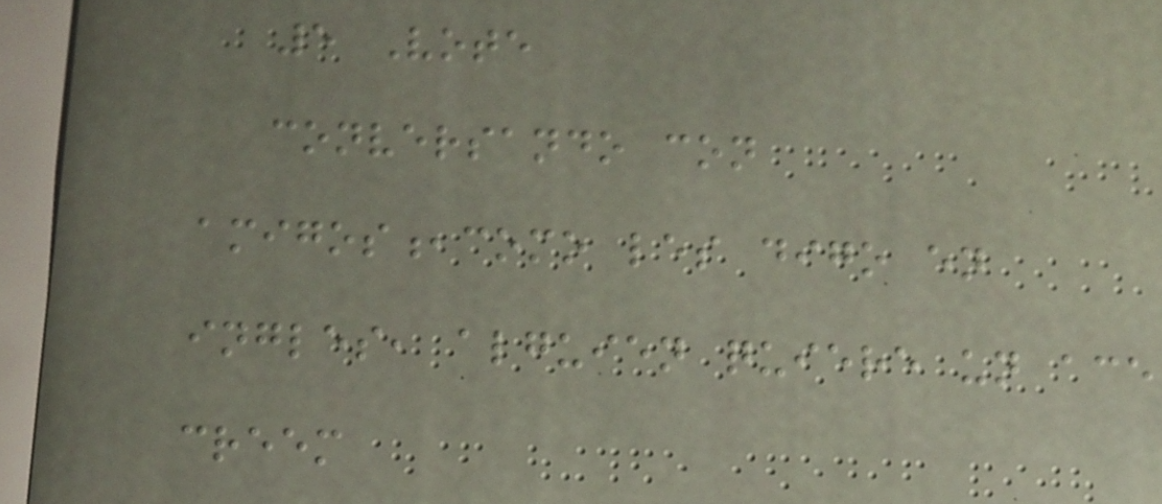5 Vote
conversando con
amigos,como les digo en
ingles, alguien quiere un ace
creem
